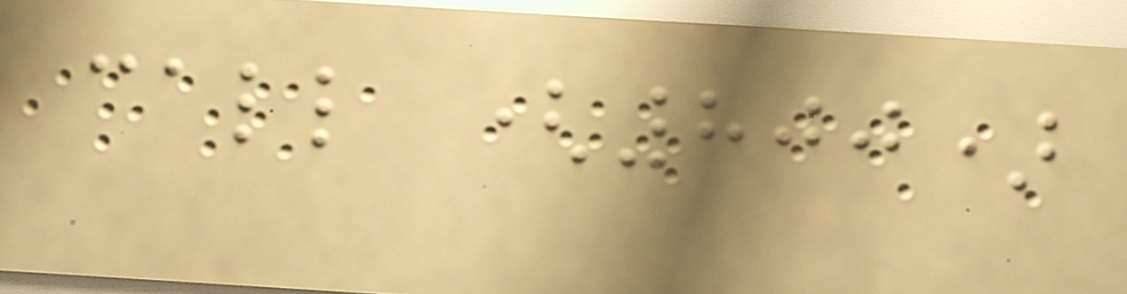call (800)
